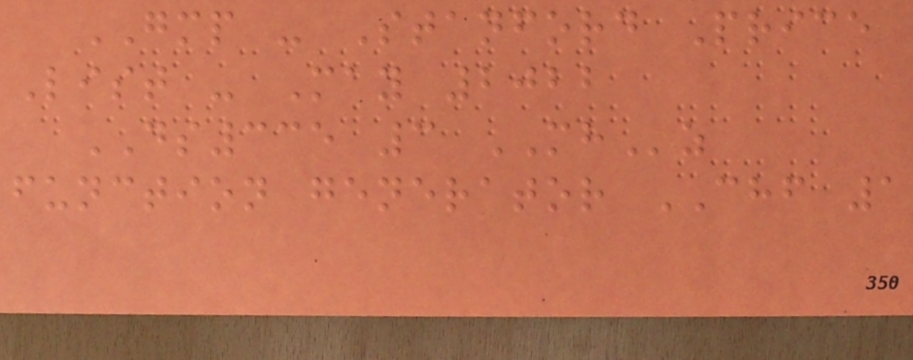GMP - Stanford Price
List - May 2022
DS335 3 MHz
function generator CHF 1
